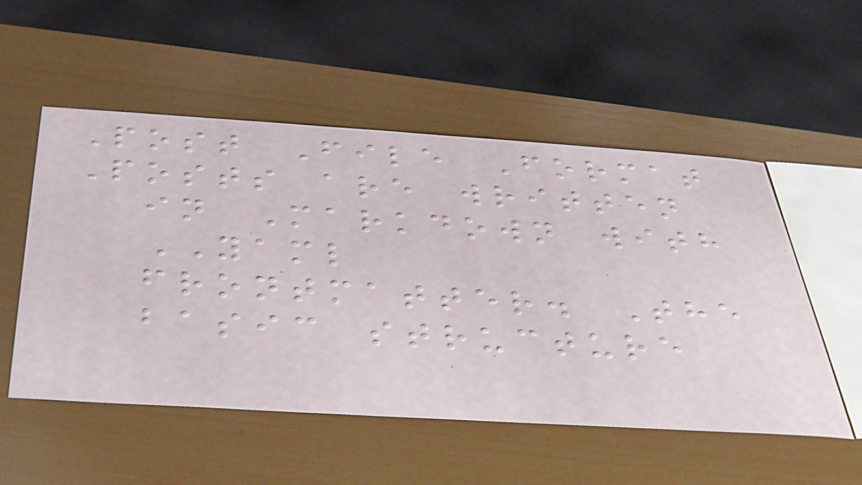Post File Format
Posts are written
in Markdown with
YAML
frontmatter. The
basic structure
